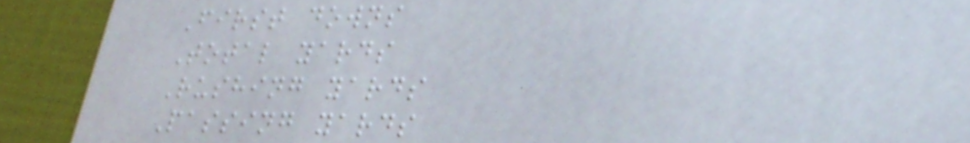First downs
Total yards
Rushing yards
Passing yards
